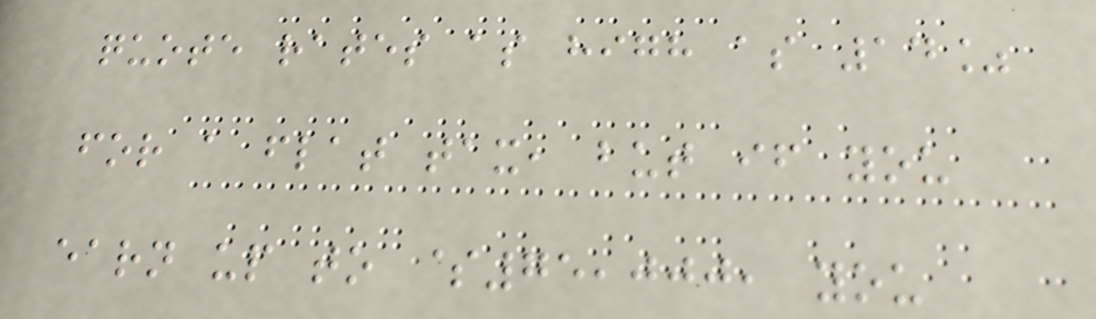quote rates as high as 14%
for a flat tax, but if you
earn up to $75,000, you
